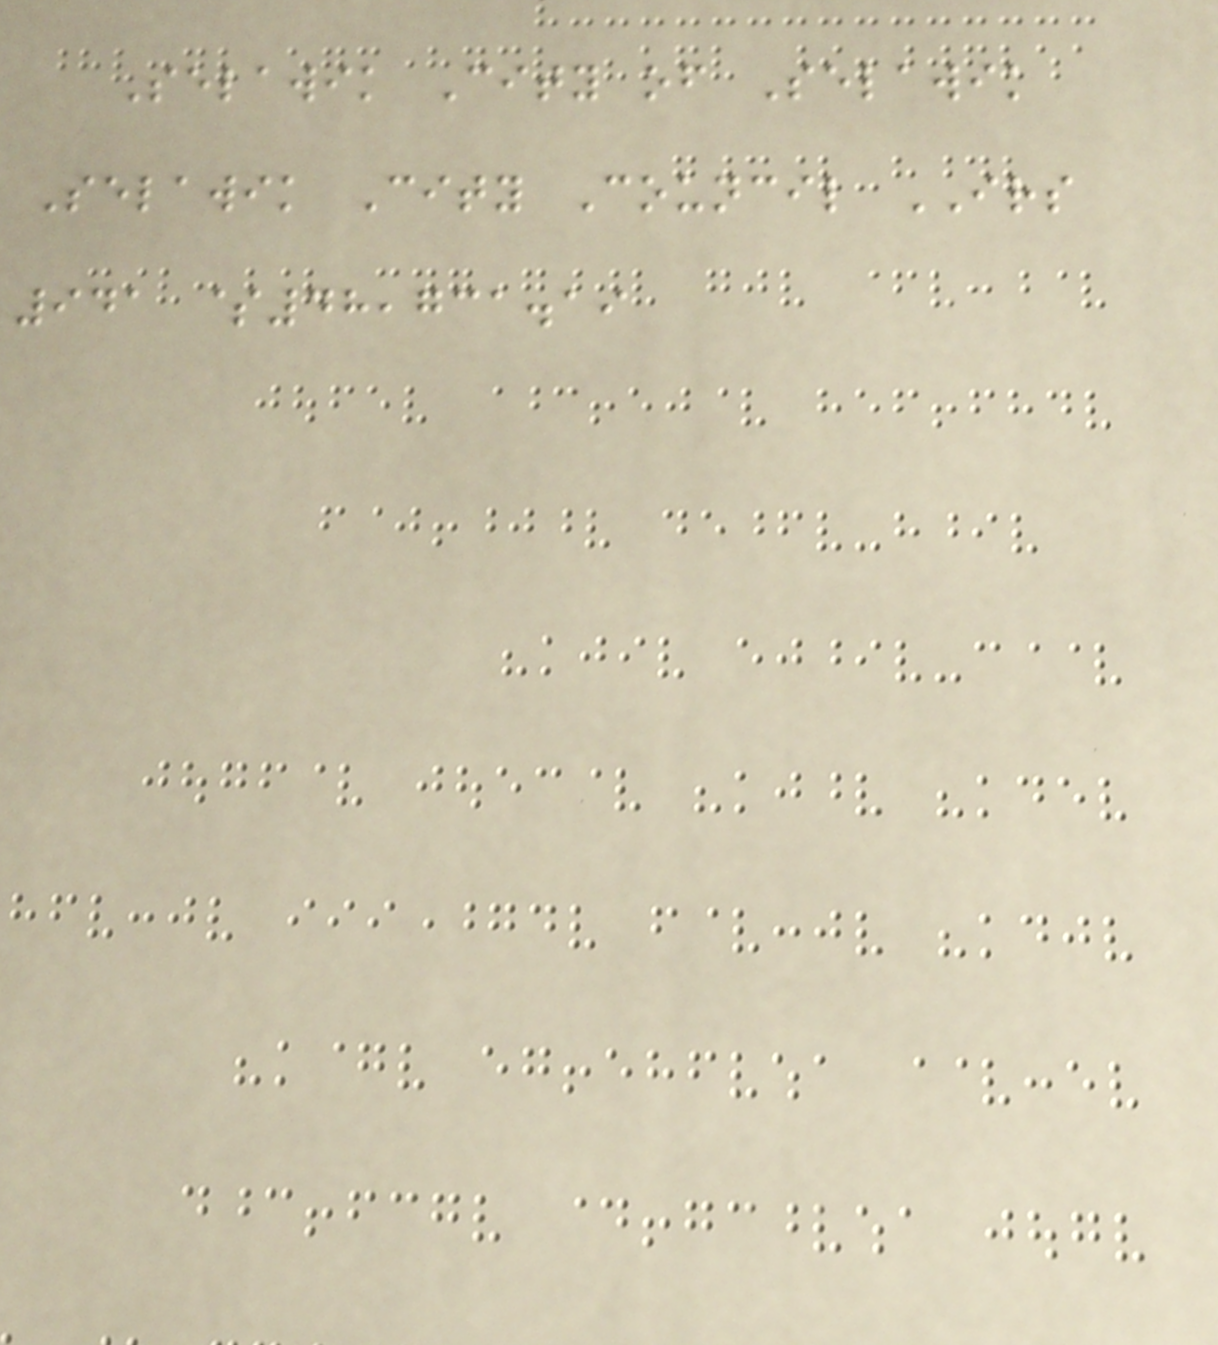Selawik City of Selawik
Selawik City Council IRS
941 $48,731.19
